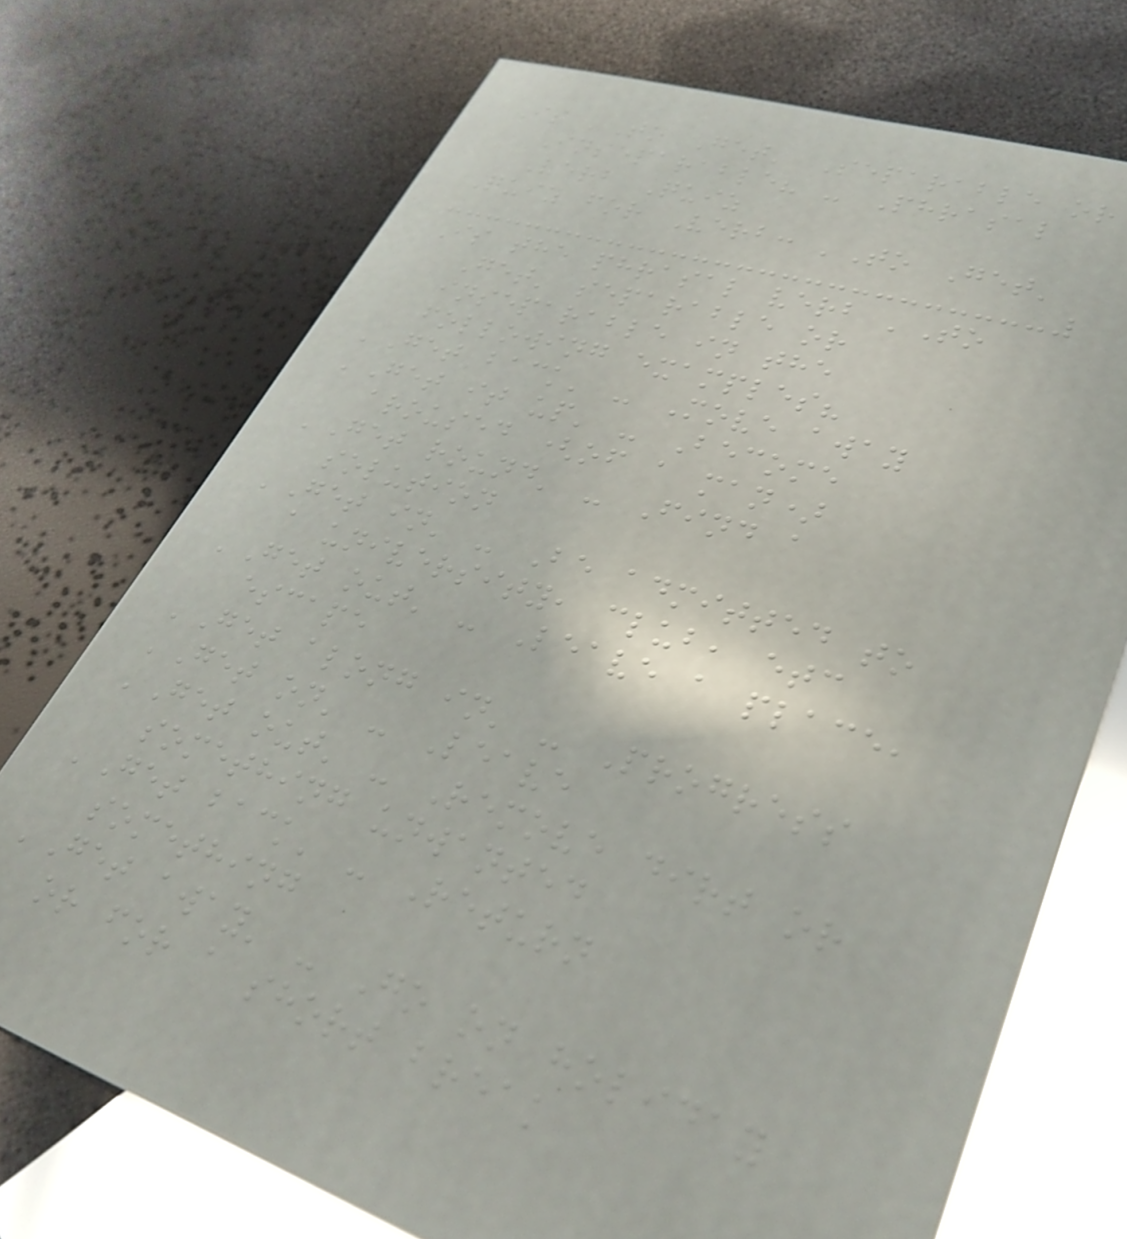Is 'To Get' Separable or
Inseparable? - Phrasal
Verb Quiz
Quiz for Verb: 'To Get'
Is the phrasal verb 'To
Get' separable or
inseparable in the
following examples?
'Get back' - Move away
'Get it up' - Become
aroused (of a man)
'Get round' - Find a
solution
'Get in' - Be admitted to
a university, club, etc
'Get out' - Leave a place,
escape
'Get along in' - Progress
'Get on' - Leave
'Get out' - Remove dirt or
something unwanted
'Get back' - Return
something
'Get away' - Go on holiday
or for a short break
